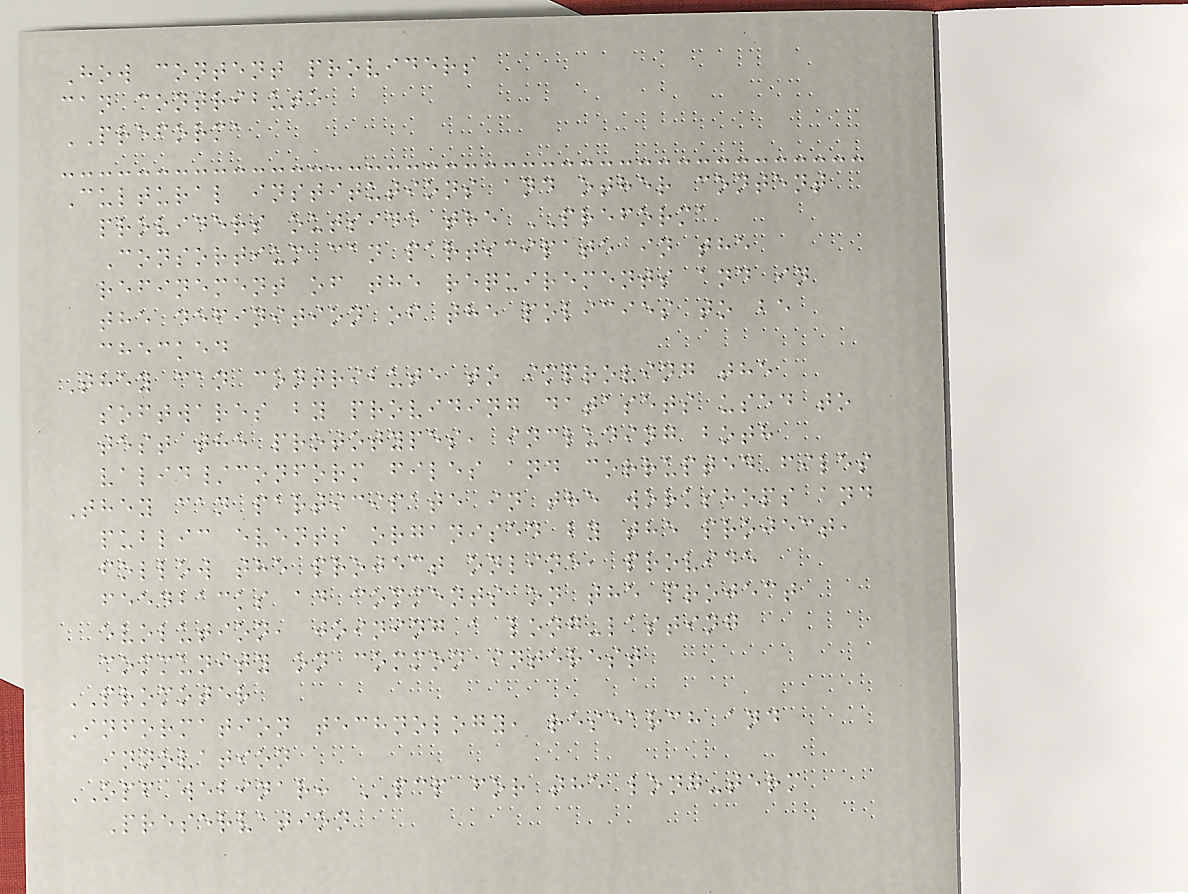How content providers
can contribute
PREFORMA
Cultural institutions and other content
providers outside the PREFORMA
Consortium can participate in the
refinement of the requirements and in
the definition of the policies to be
checked
They can contribute to improving the
softwares by providing datasets used to
test the prototypes, including both
valid/conform files and corrupted files
They can participate in the workshops and
public events organised by the project,
follow the project online, provide
feedbacks ad comments on the project
evolution, joining a long-lasting
community on common interest
PROMOTER
Information technology, research and
innovation
OPF webinar: PCP for the long-term
Preservation
